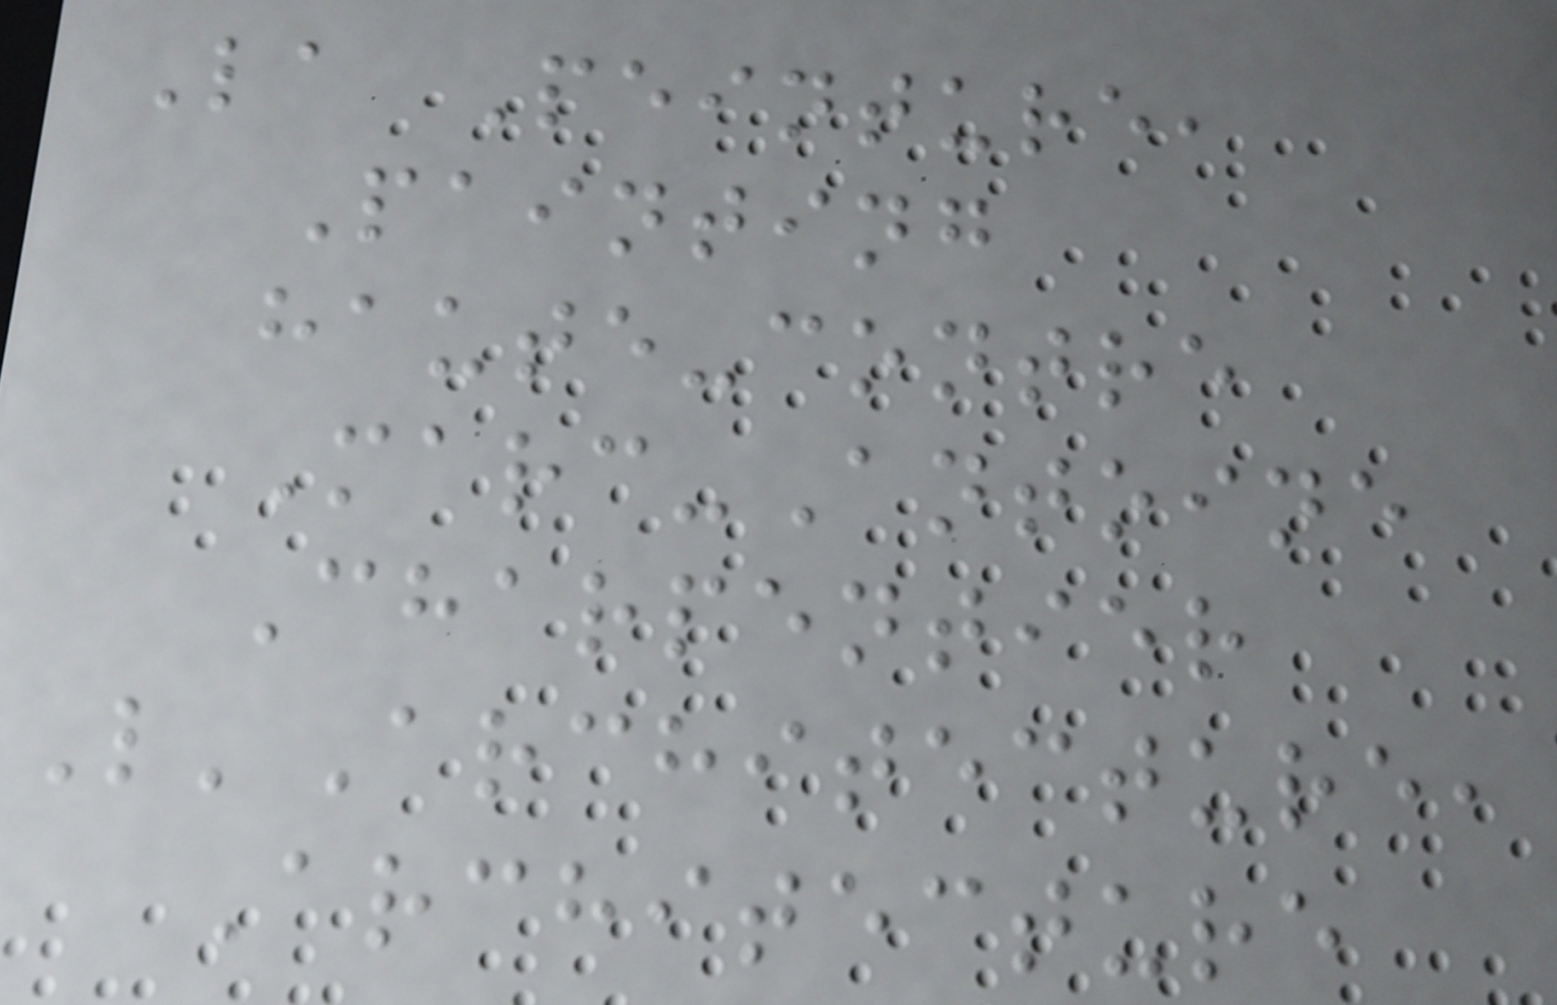La Peinture,
Painting
haute-contre
Marc-Antoine
Charpentier
L'Architecture,
Architecture
